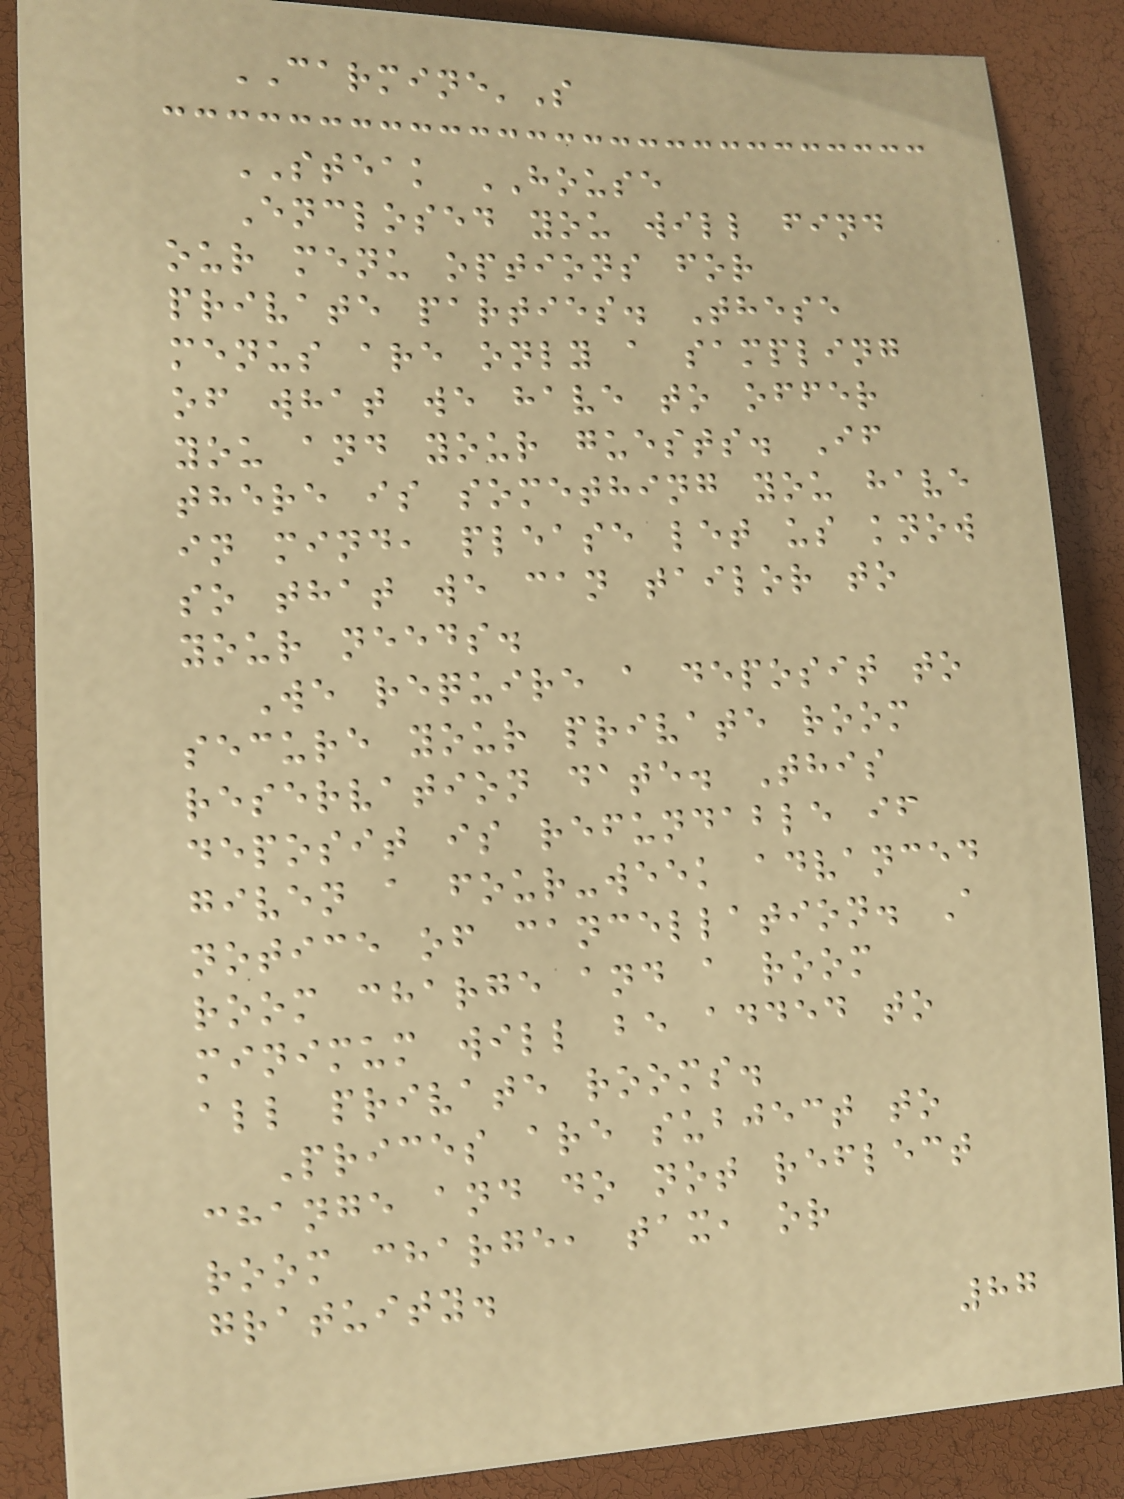CARMINE'S
STEAK HOUSE
Enclosed you will find
our menu options for
private parties. These
menus are only a sampling
of what we have to offer
you and your guests. If
there is something you have
in mind, please let us know
so that we can tailor to
your needs.
We require a deposit to
secure your private room
reservation date. This
deposit is refundable if
given a four-week advanced
notice of cancellation. A
room charge and a room
minimum will be added to
all private rooms.
Prices are subject to
change and do not reflect
room charge, tax, or
gratuity.
87
